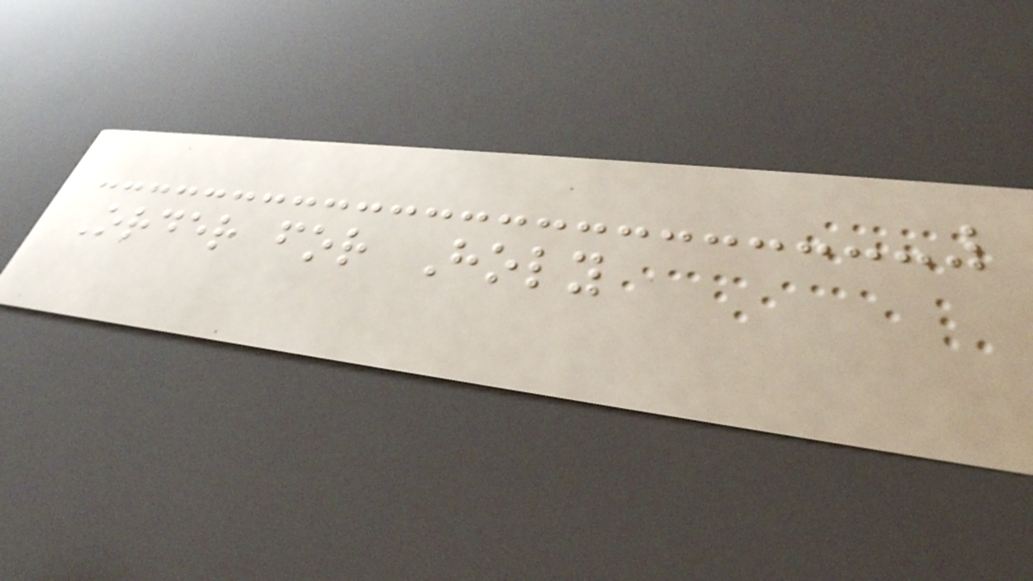Order for Holy
